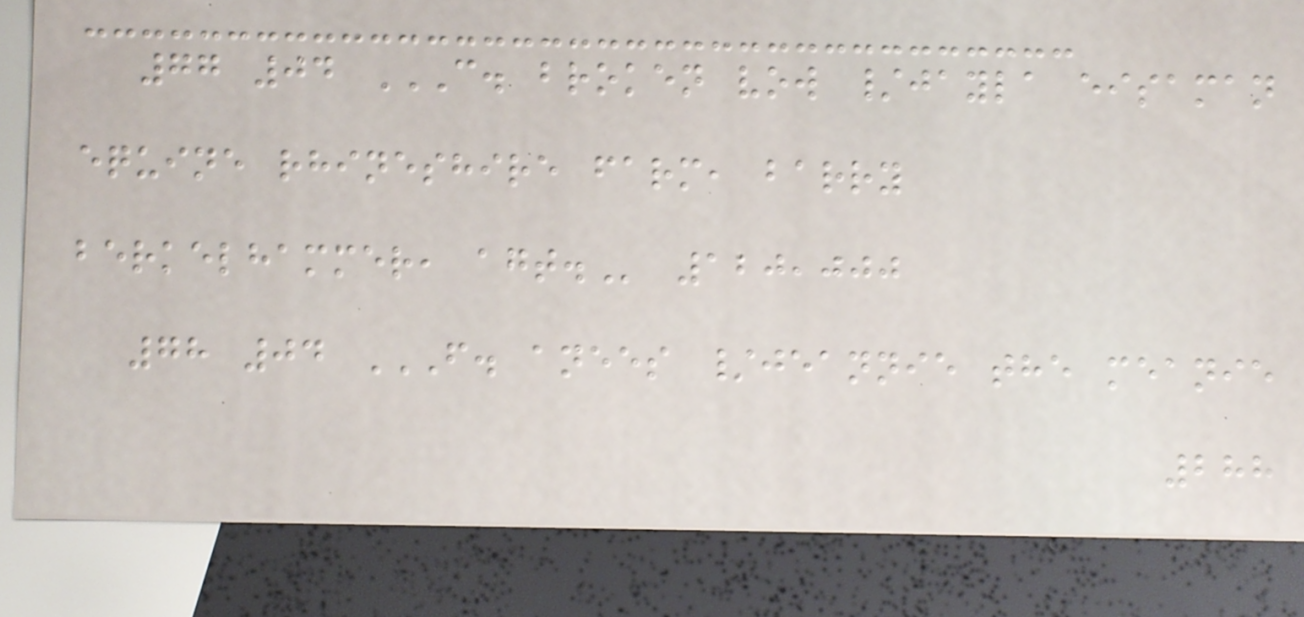77 04 C. BROKEN VOW /JAYLA EISAMAN
EQUINE RHINESHIRE FARM, BARRY
BERKELHAMMER, AGT. 120,000
78 04 F. ANEES /JEANNIE THE MEANIE
288
